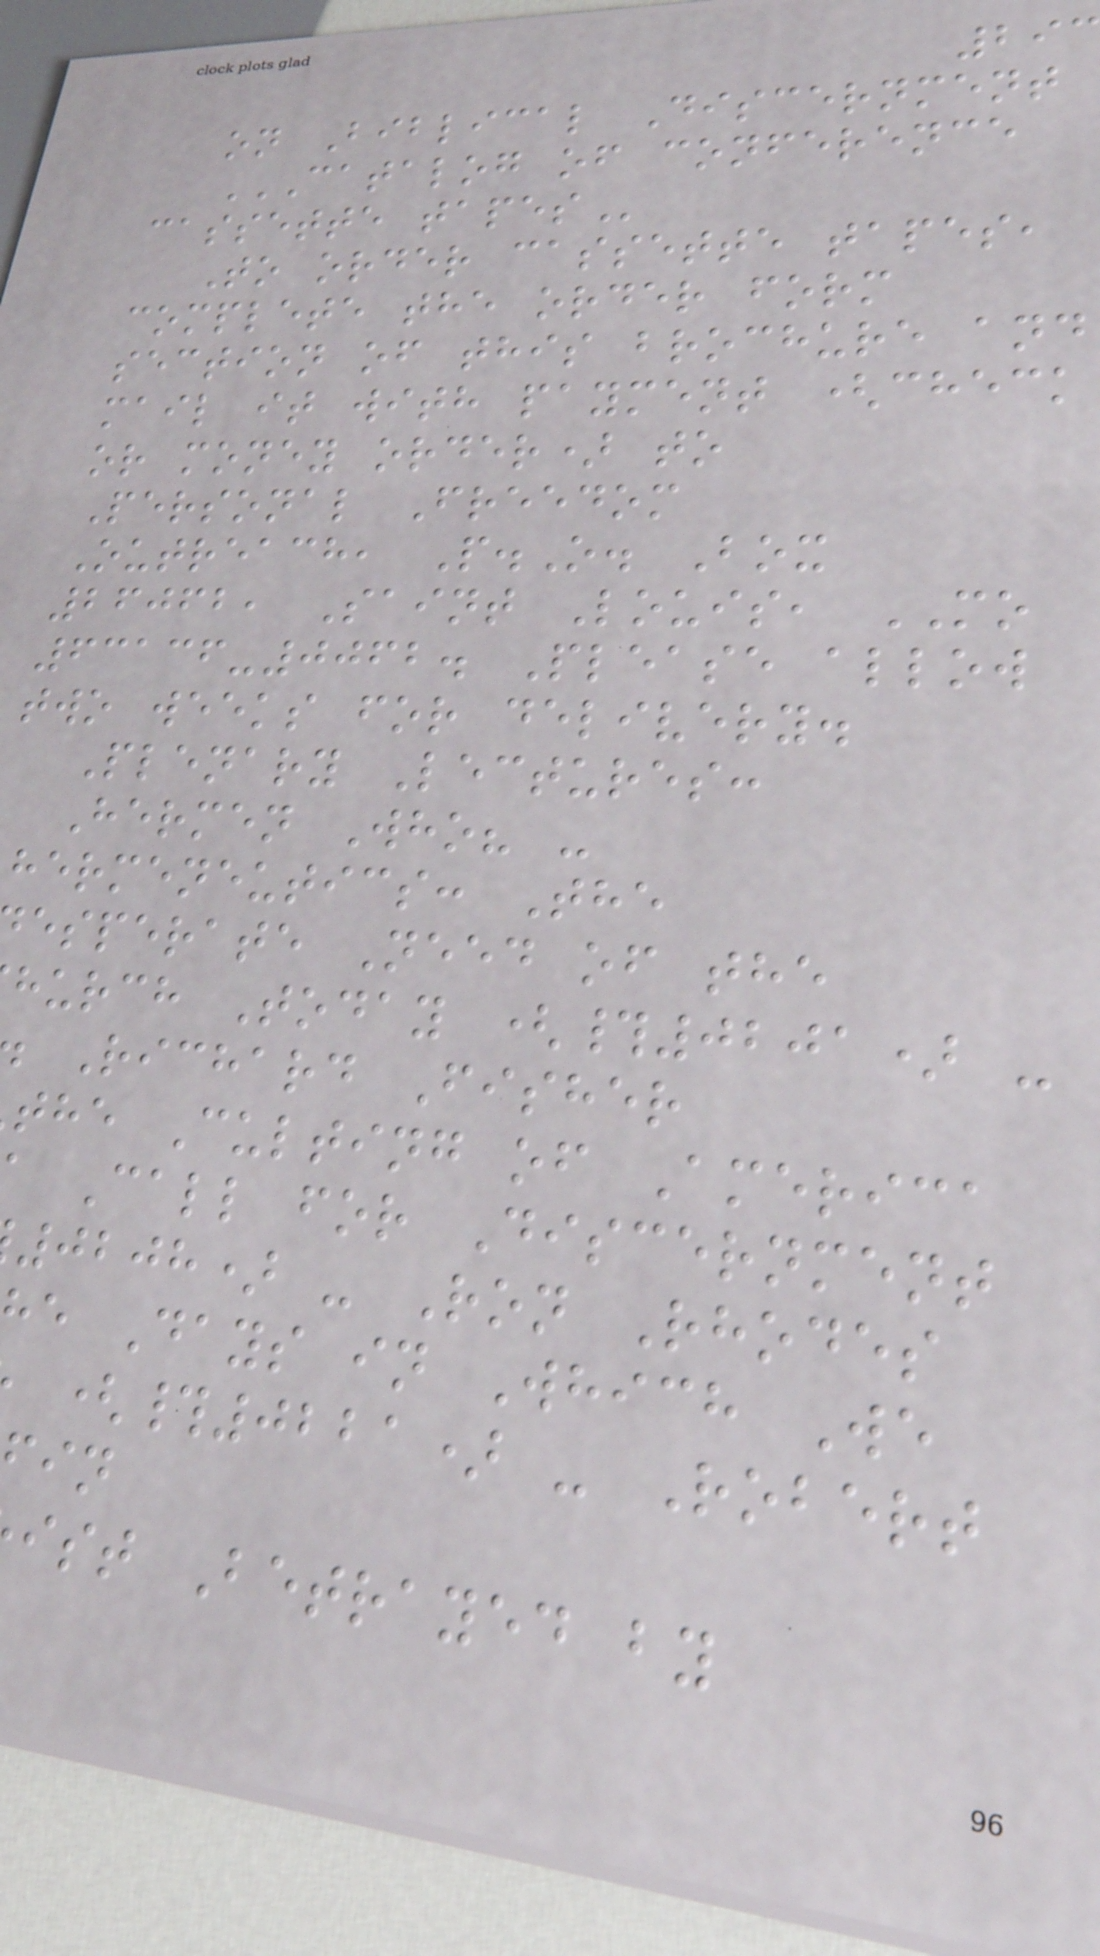on Biblical Discernment
CATALOG OF CONFERENCE
cassette
To order cassette tapes,
complete the order form
section of this brochure and
mail it with payment (check
or money order) to
Personal Freedom
Outreach, P.O. Box
26062, Saint Louis, MO
63136-0062. Please allow
two weeks for delivery.
Plenary Lectures:
Hermen Who? -
hermeneutics: The
esperate Need of the
hurch Today (#0201) -
Richard Fisher
the Culting of America
Call for Discernment
0208) - Ron Rhodes
e Days in Which We
(#0221) - Robert
ist Betrayed by
